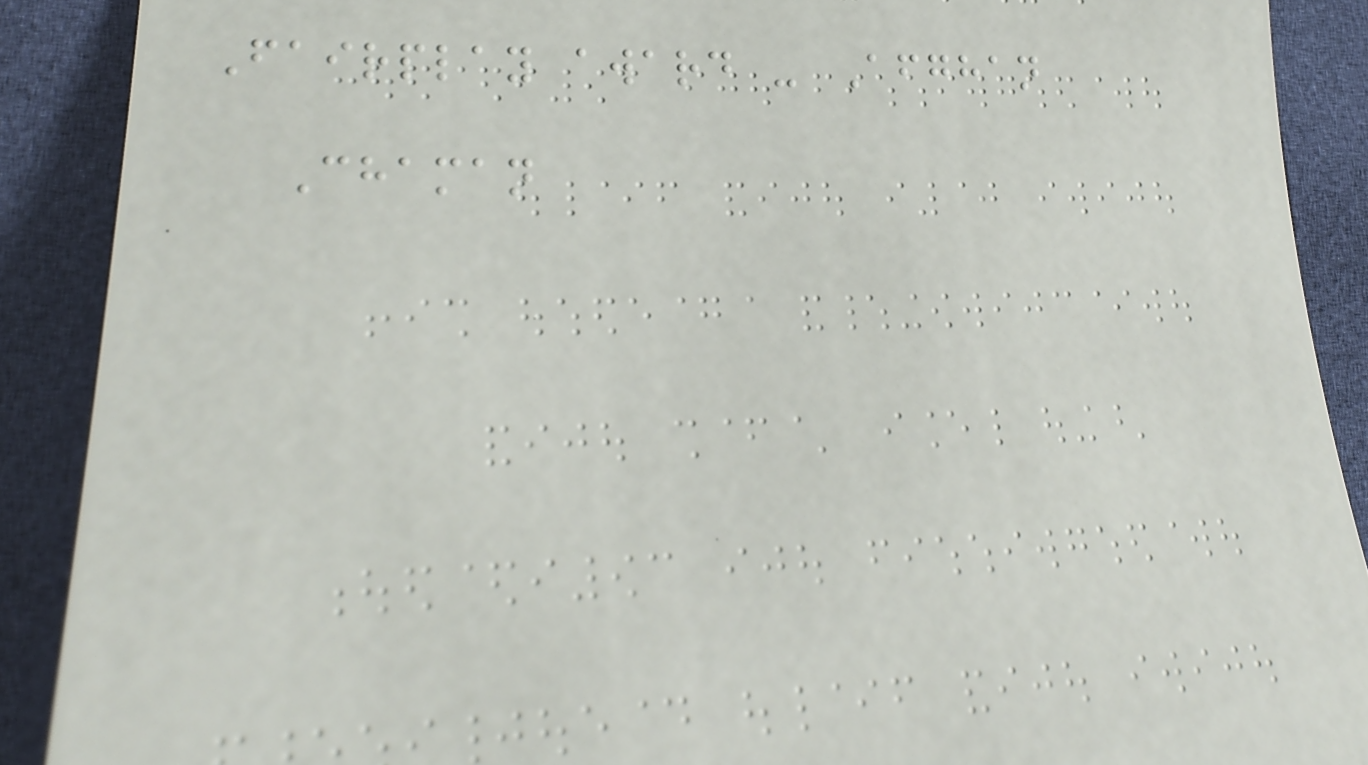Fairplay award - Afghan
Chaman
